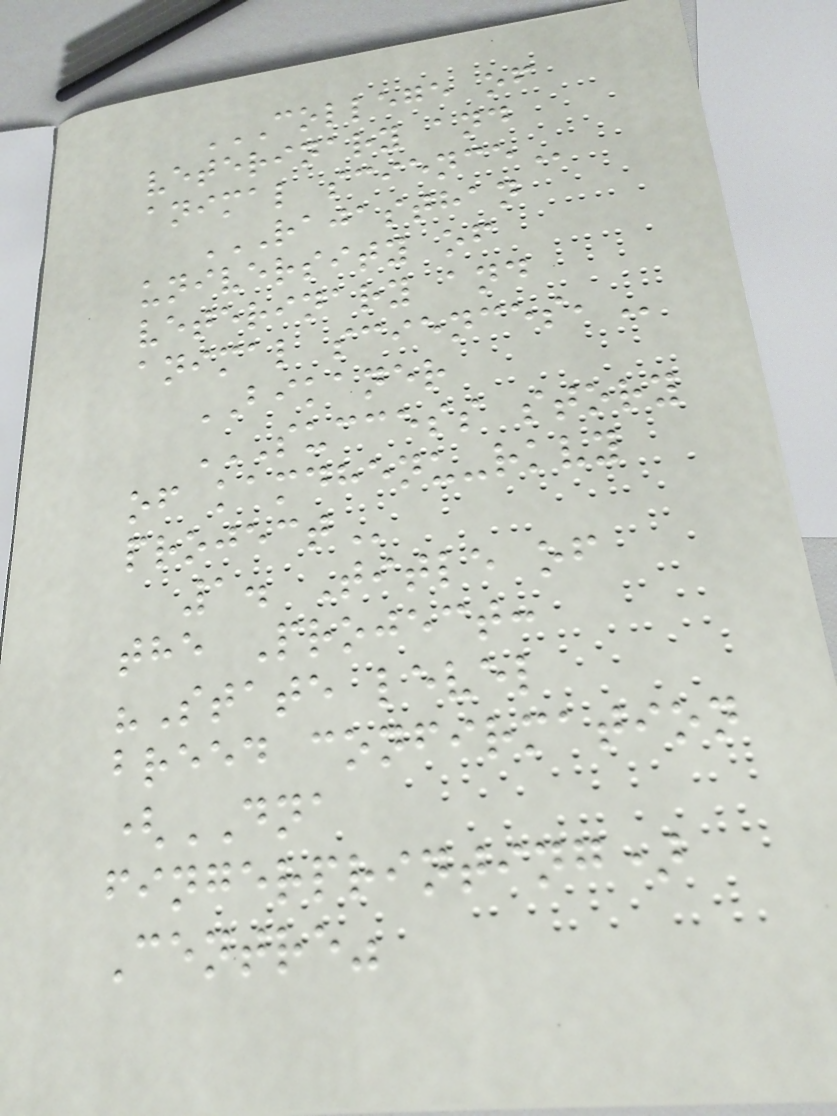COLLEGE OF
VETERINARY AND
ANIMAL SCIENCE
RAJASTHAN
UNIVERSITY OF
VETERINARY AND
ANIMAL SCIENCES,
BIKANER
SUCCESS STORY
OF KAMDHENU-RKVY
PROJECT
1. Title of
the Project:
"State level
breed confirmation
(DNA
fingerprinting)
Centre"
